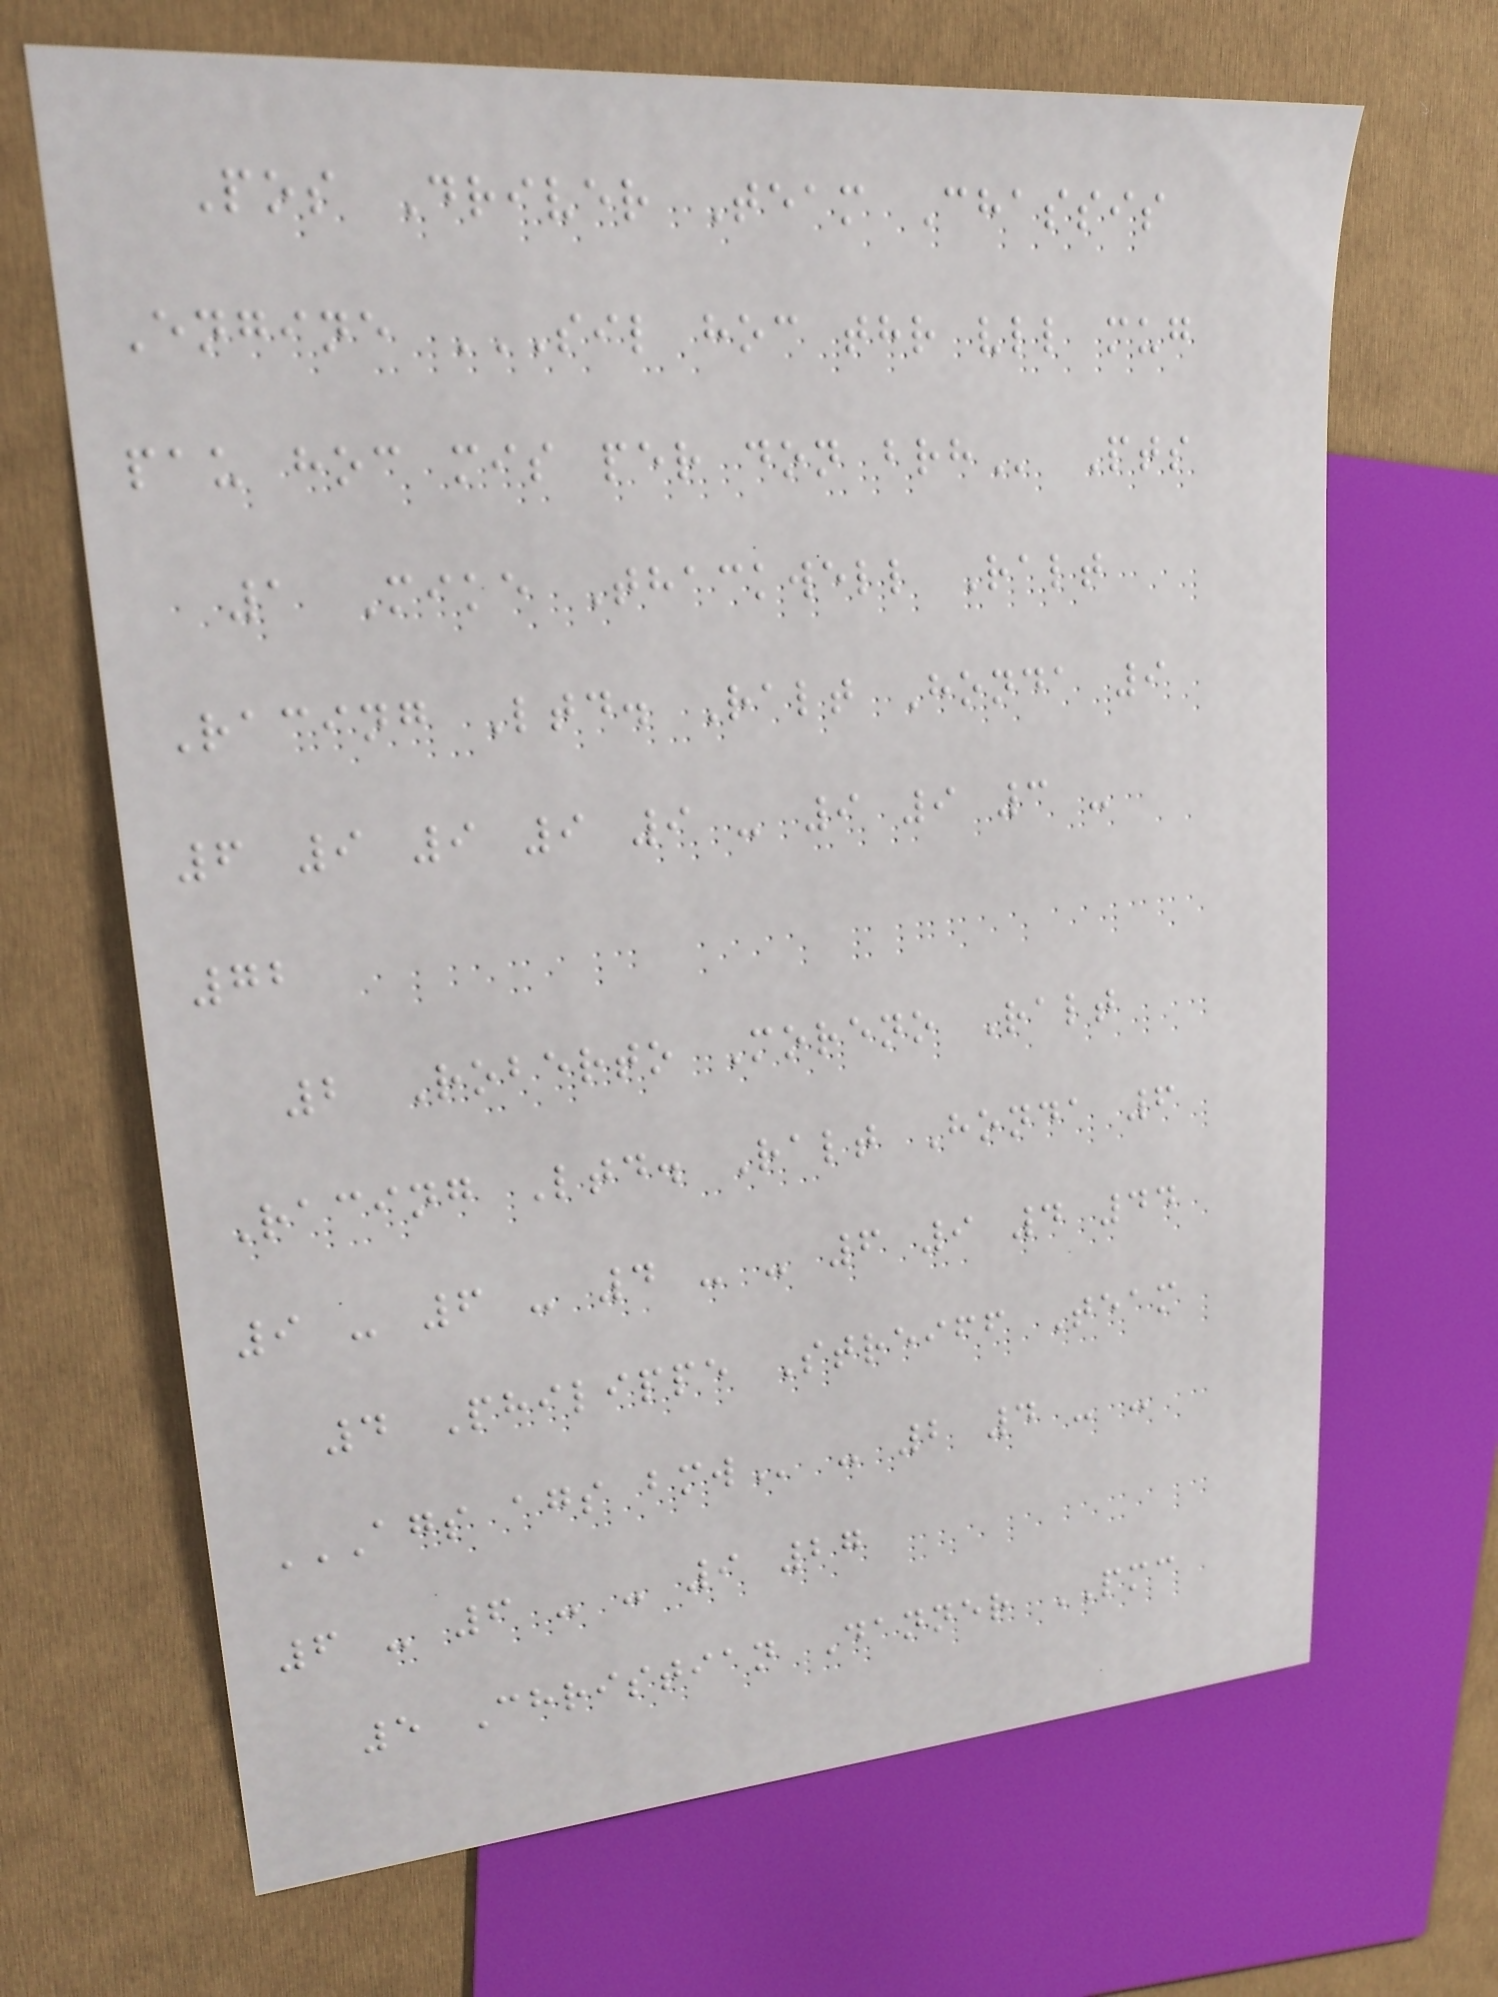Pos Driver Team Chassis
Engine SIL HOC THR VLL MUG
PAU HOC MIS PER DON BRH Pts
1 Mike Thackwell Ralt
Racing Ltd. Ralt Honda 9
6 9 9 9 9 - 9 9 3 -
72
2 Roberto Moreno Ralt
Racing Ltd. Ralt Honda 6
9 - 6 - 4 - - 6 9 4 44
4 Philippe Streiff Team
AGS AGS BMW - 2 4 - -
6 - 6 - - 9 27
5 Christian Danner PMC
